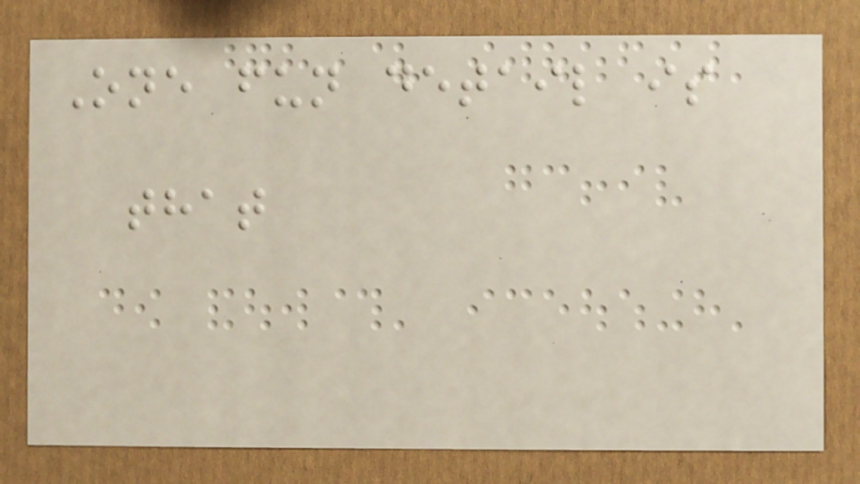One fun detail is
that
